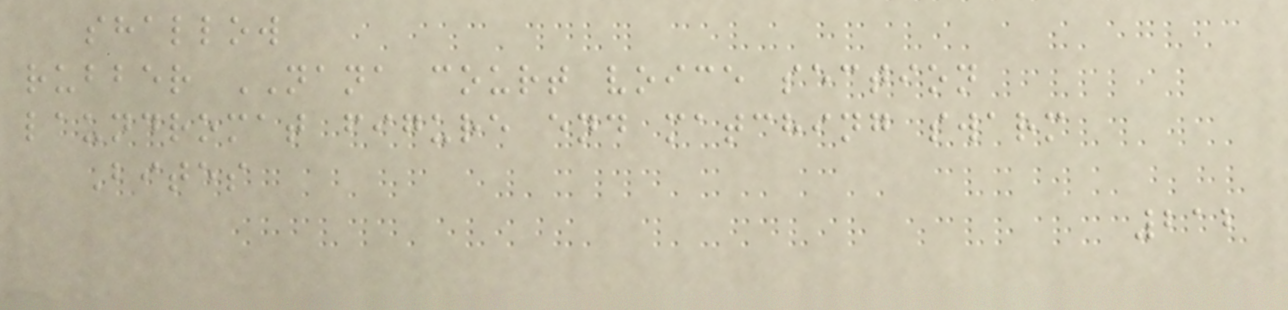shallow
rubber NANA court voice section
laundromat figure end matching swarm
Bites
212
